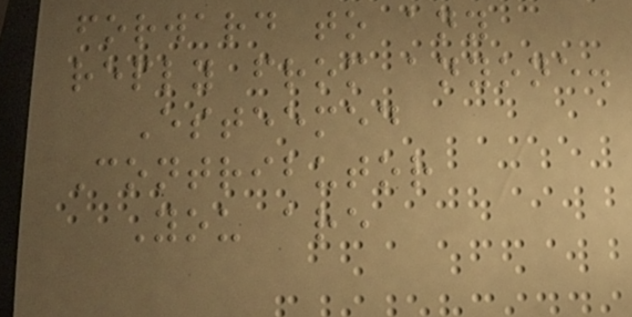forward to any
reply from anyone.
Esteemed
Contributor
You are
